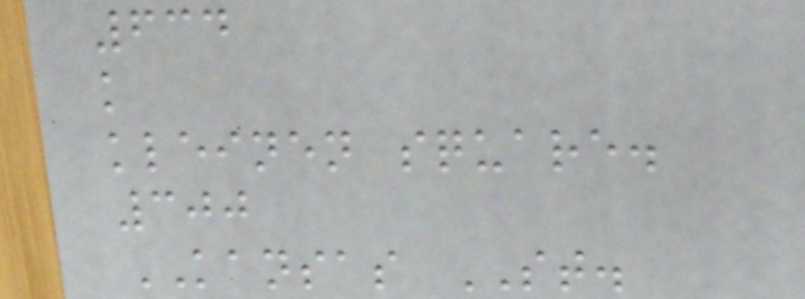634
k
kleinen square.
300
KANSAS ST.
